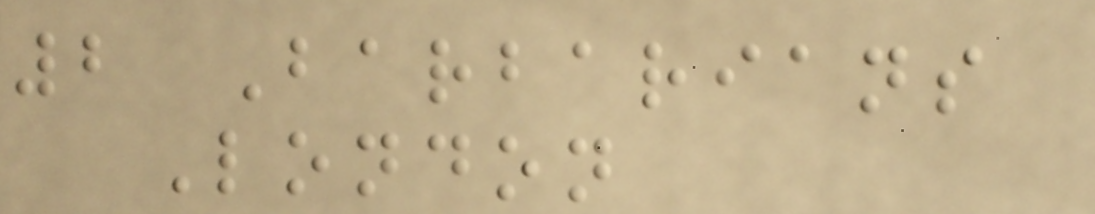2 Barbarians
London
